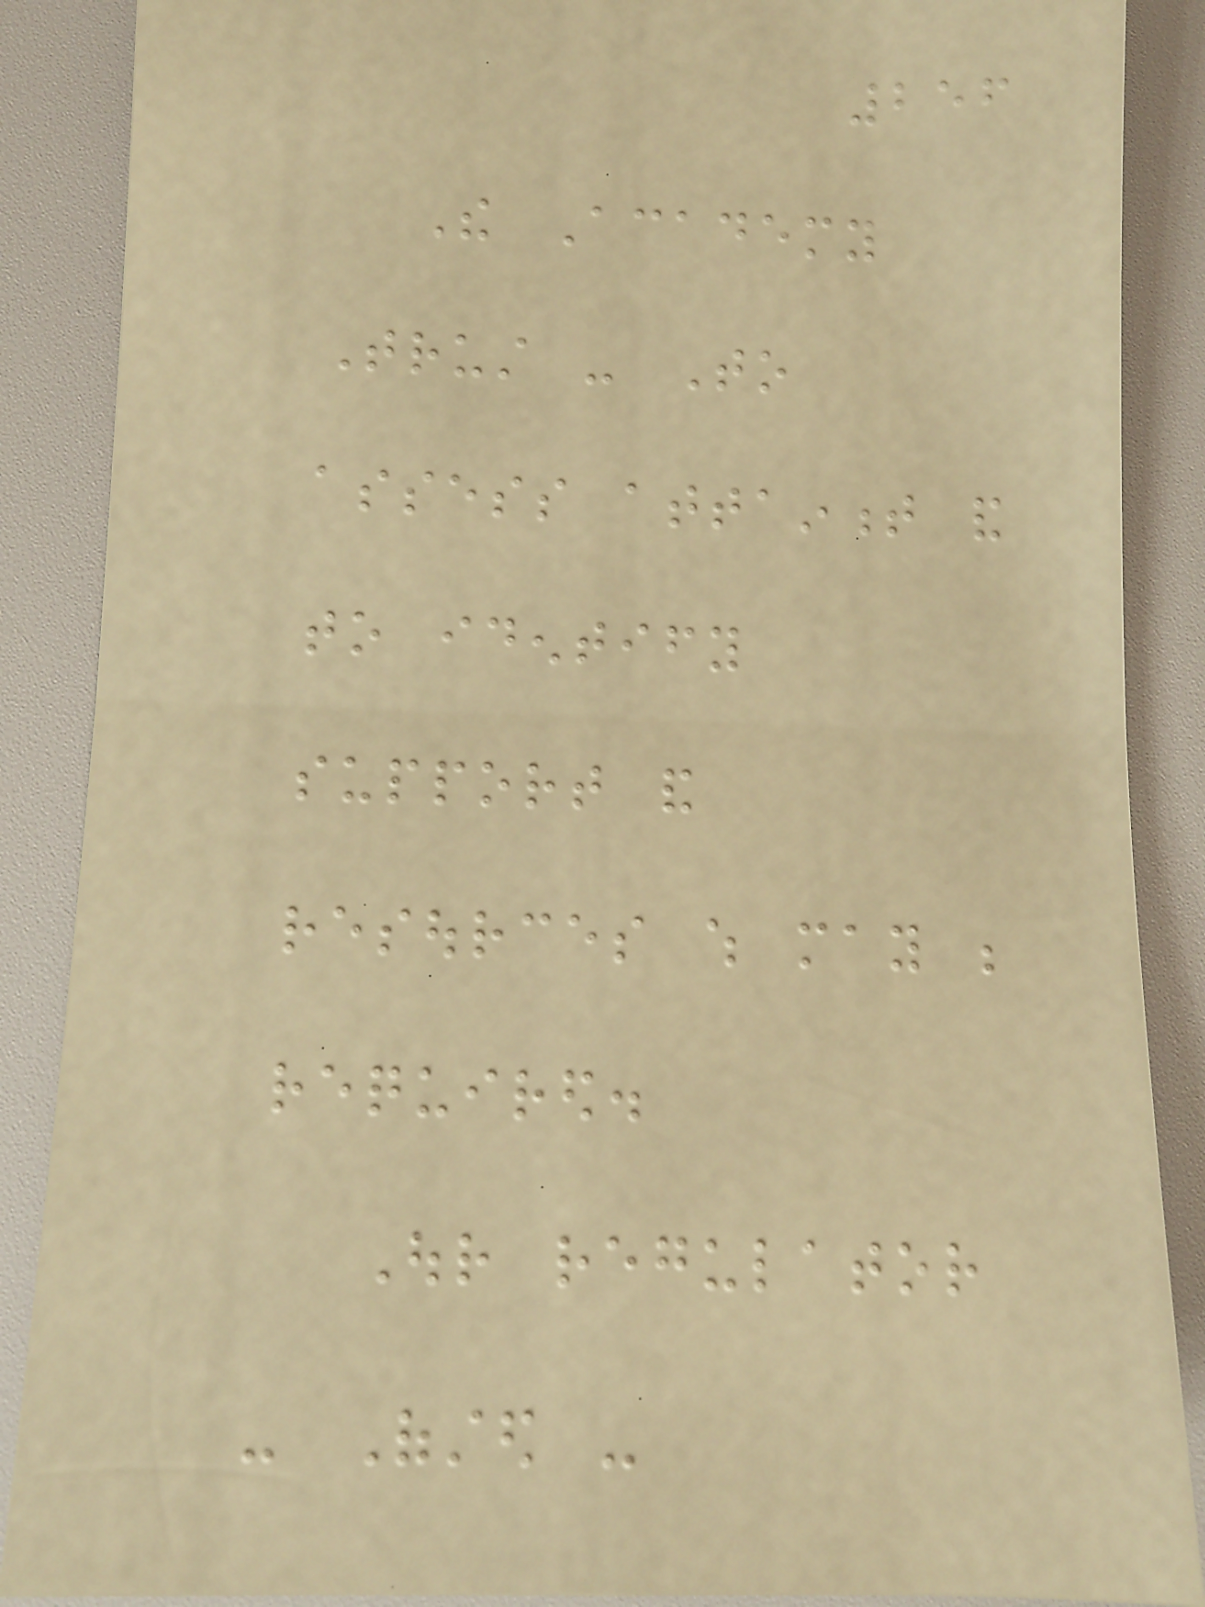256
The Academy
Trust - To
assess attainment and
to identify
support and
resources which may be
required.
Our regulator
- Ofsted -
